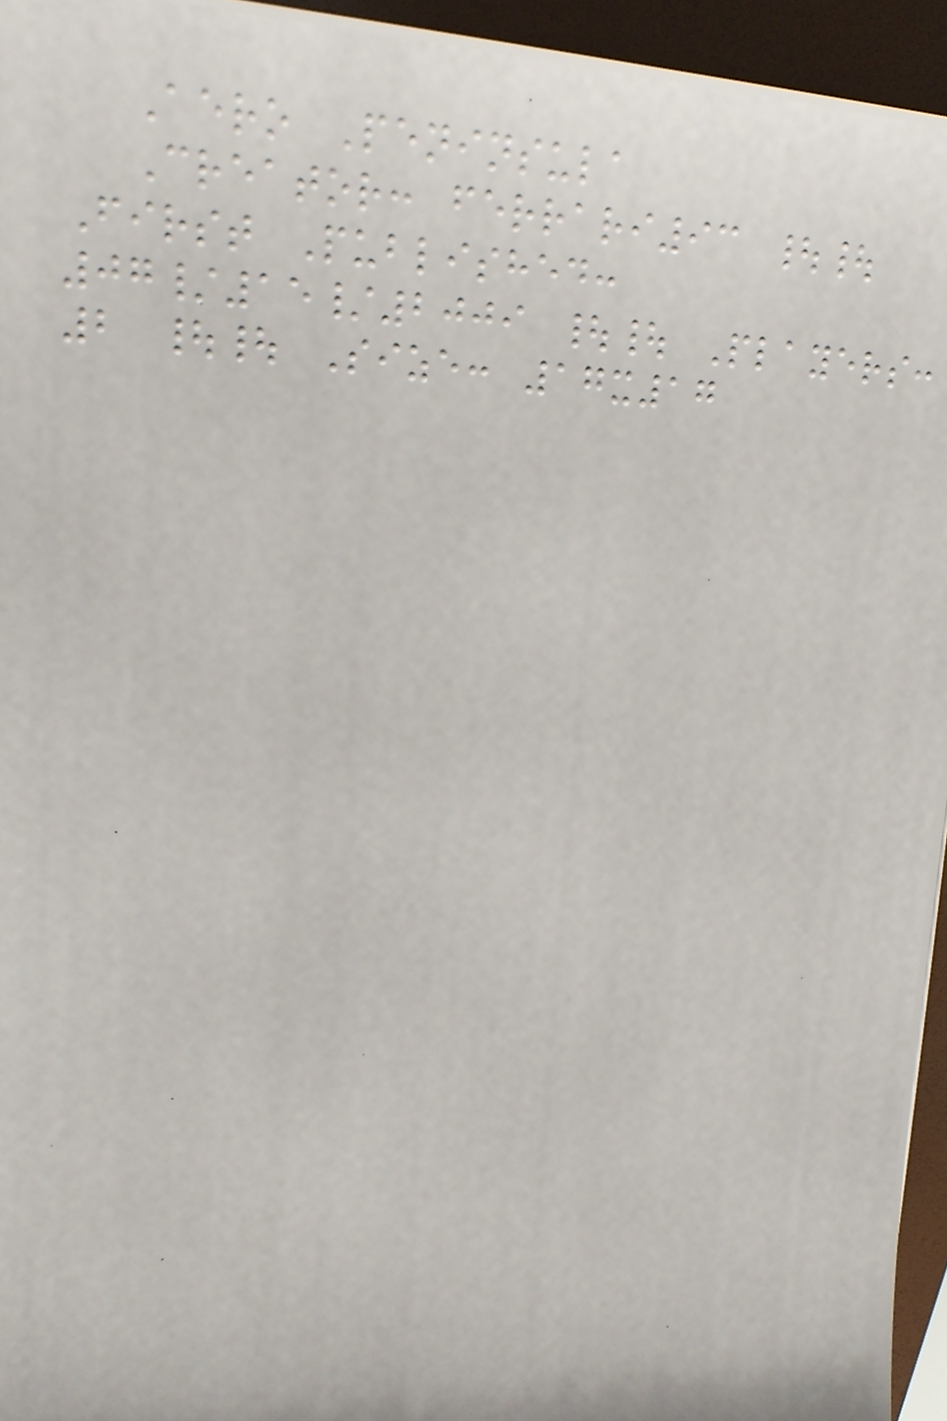Aero Peninsula
Creator: ferrari93 ||
First Published:
07/15/2009 || Players:
2 || Size: 17x17
